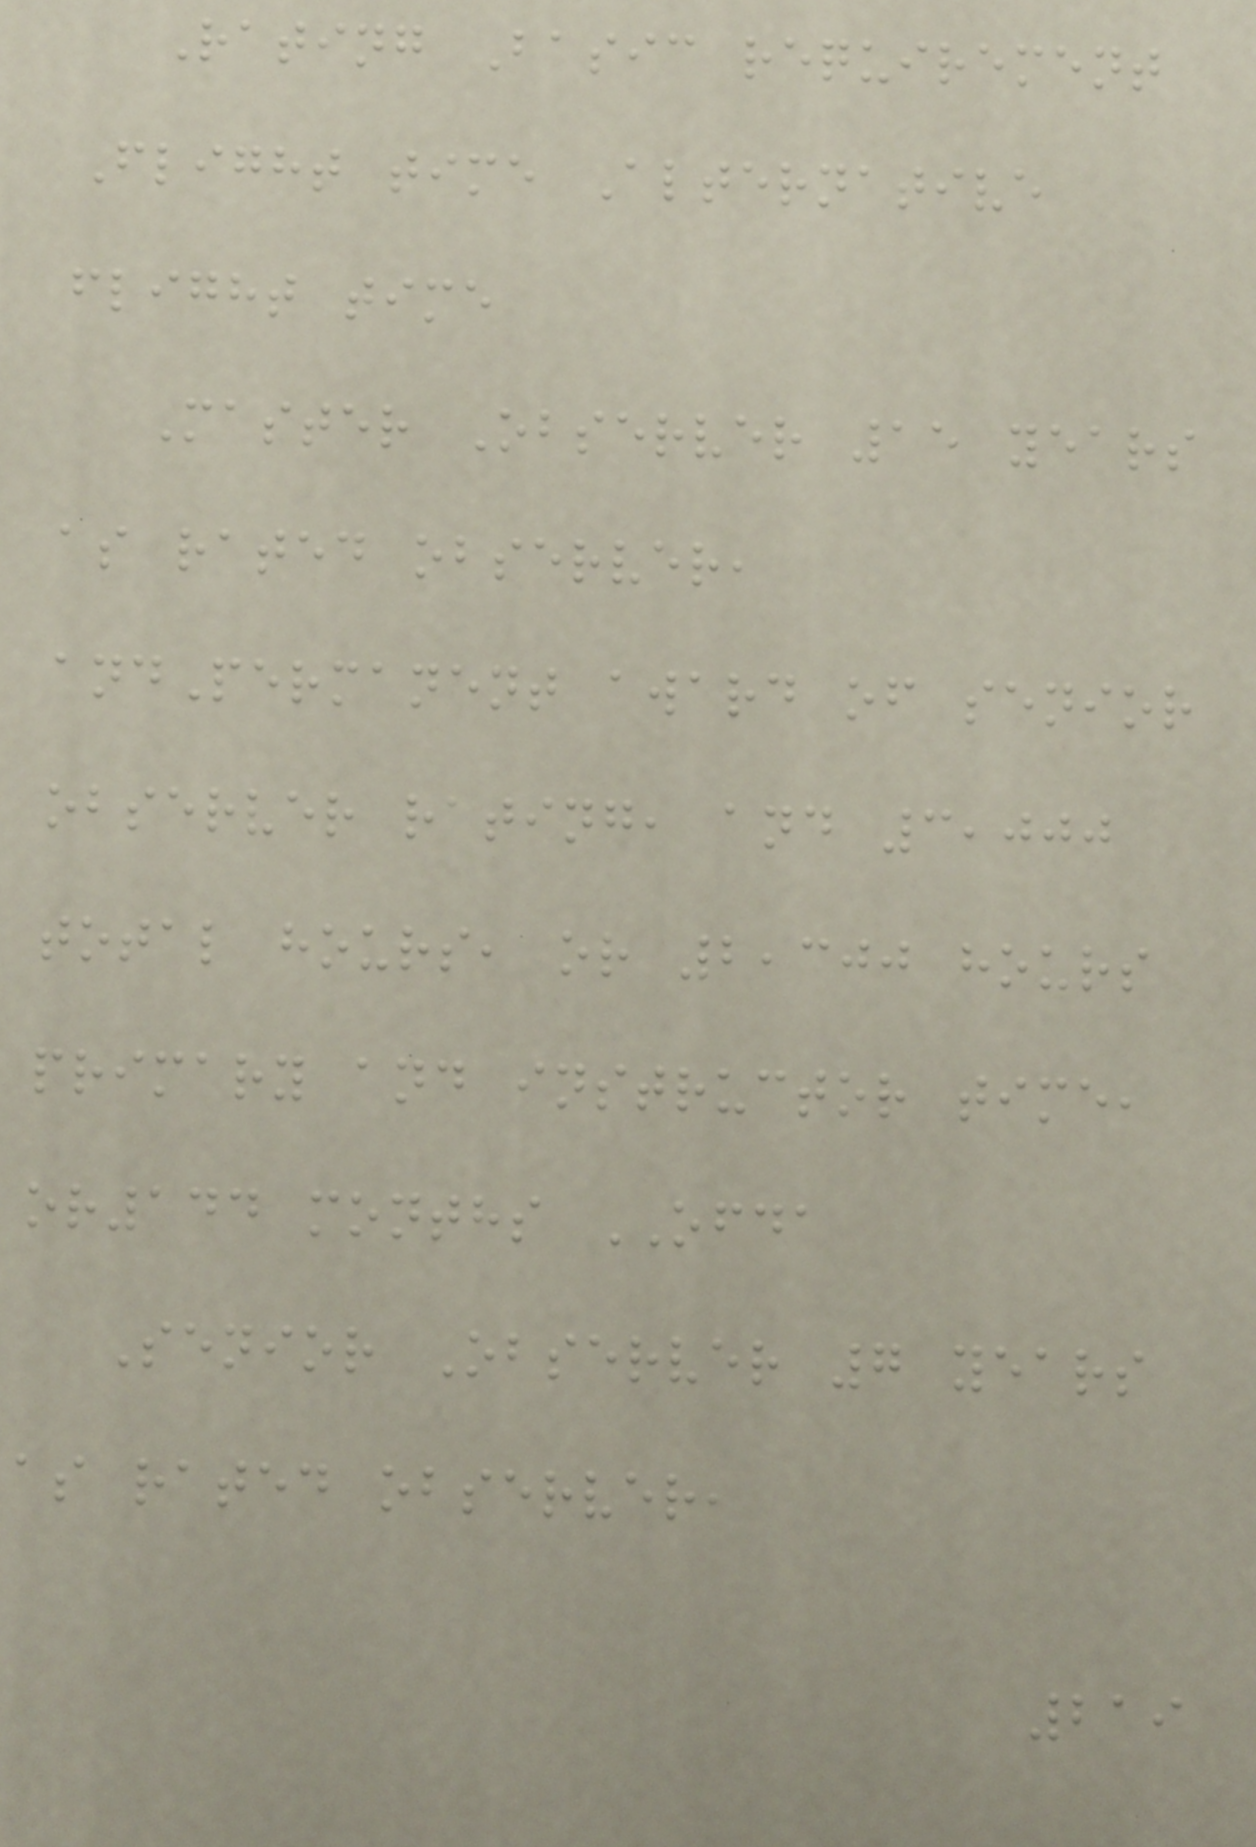Rating Basic requirement
Flight time Alternative
flight time
Master Observer 15 years
as rated observer,
andPermanent award of senior
observer rating, and 3,000
total hours, or 2,300 hours
primary and instructor time,
or144 months OFDA
Senior Observer 7 years
as rated observer,
219
